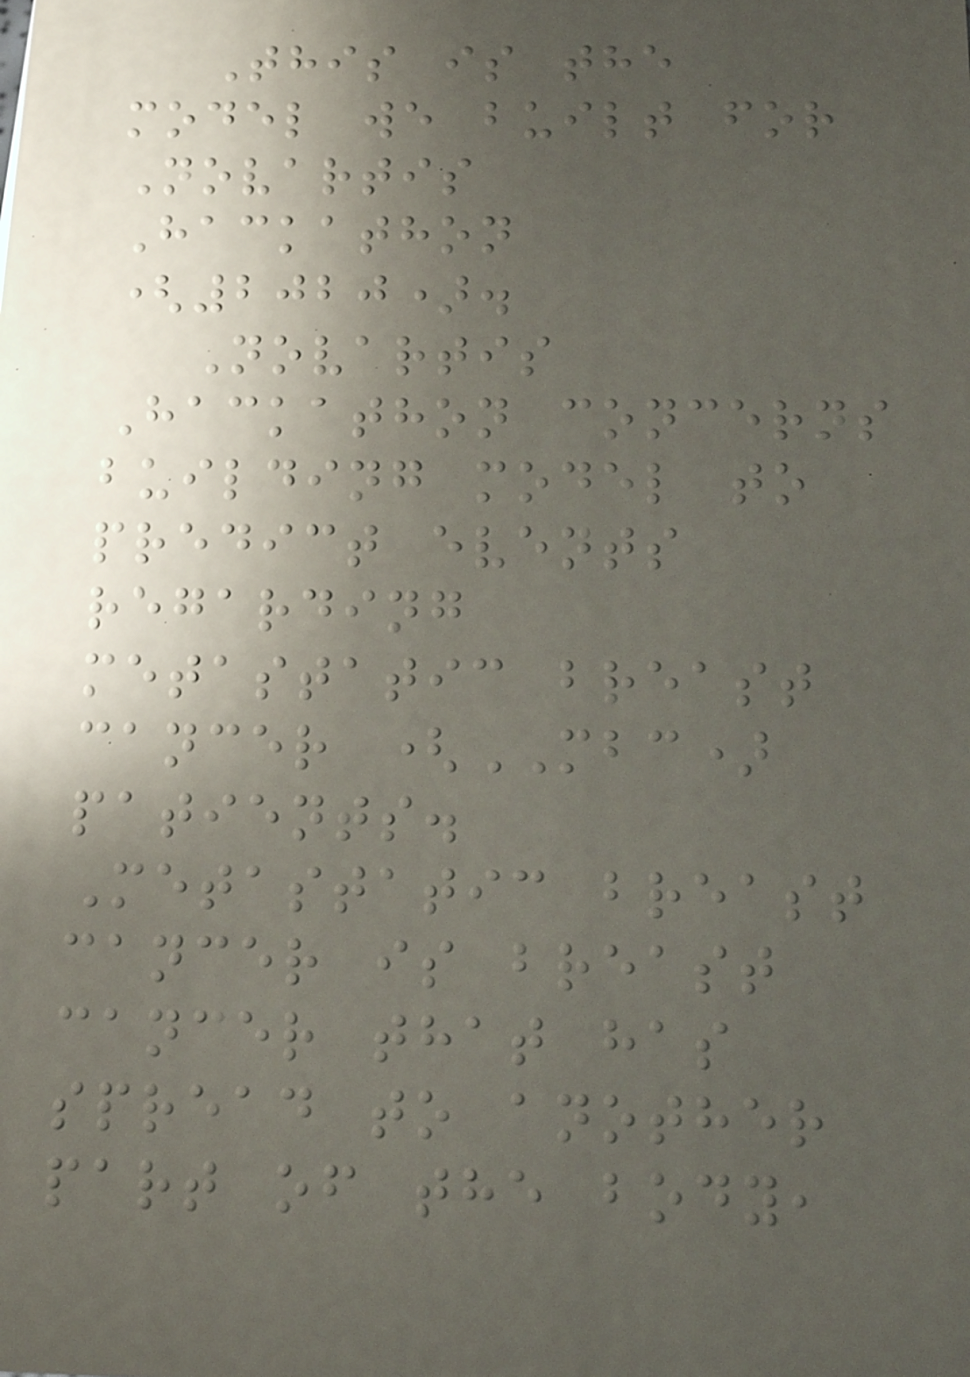This is the
model we built for
Novartis
Hackathon
(2020).
Novartis
Hackathon concerns
building model to
predict events
regarding
metastatic breast
cancer (MBC)
patients.
Metastatic breast
cancer is breast
cancer that has
spread to another
part of the body,
